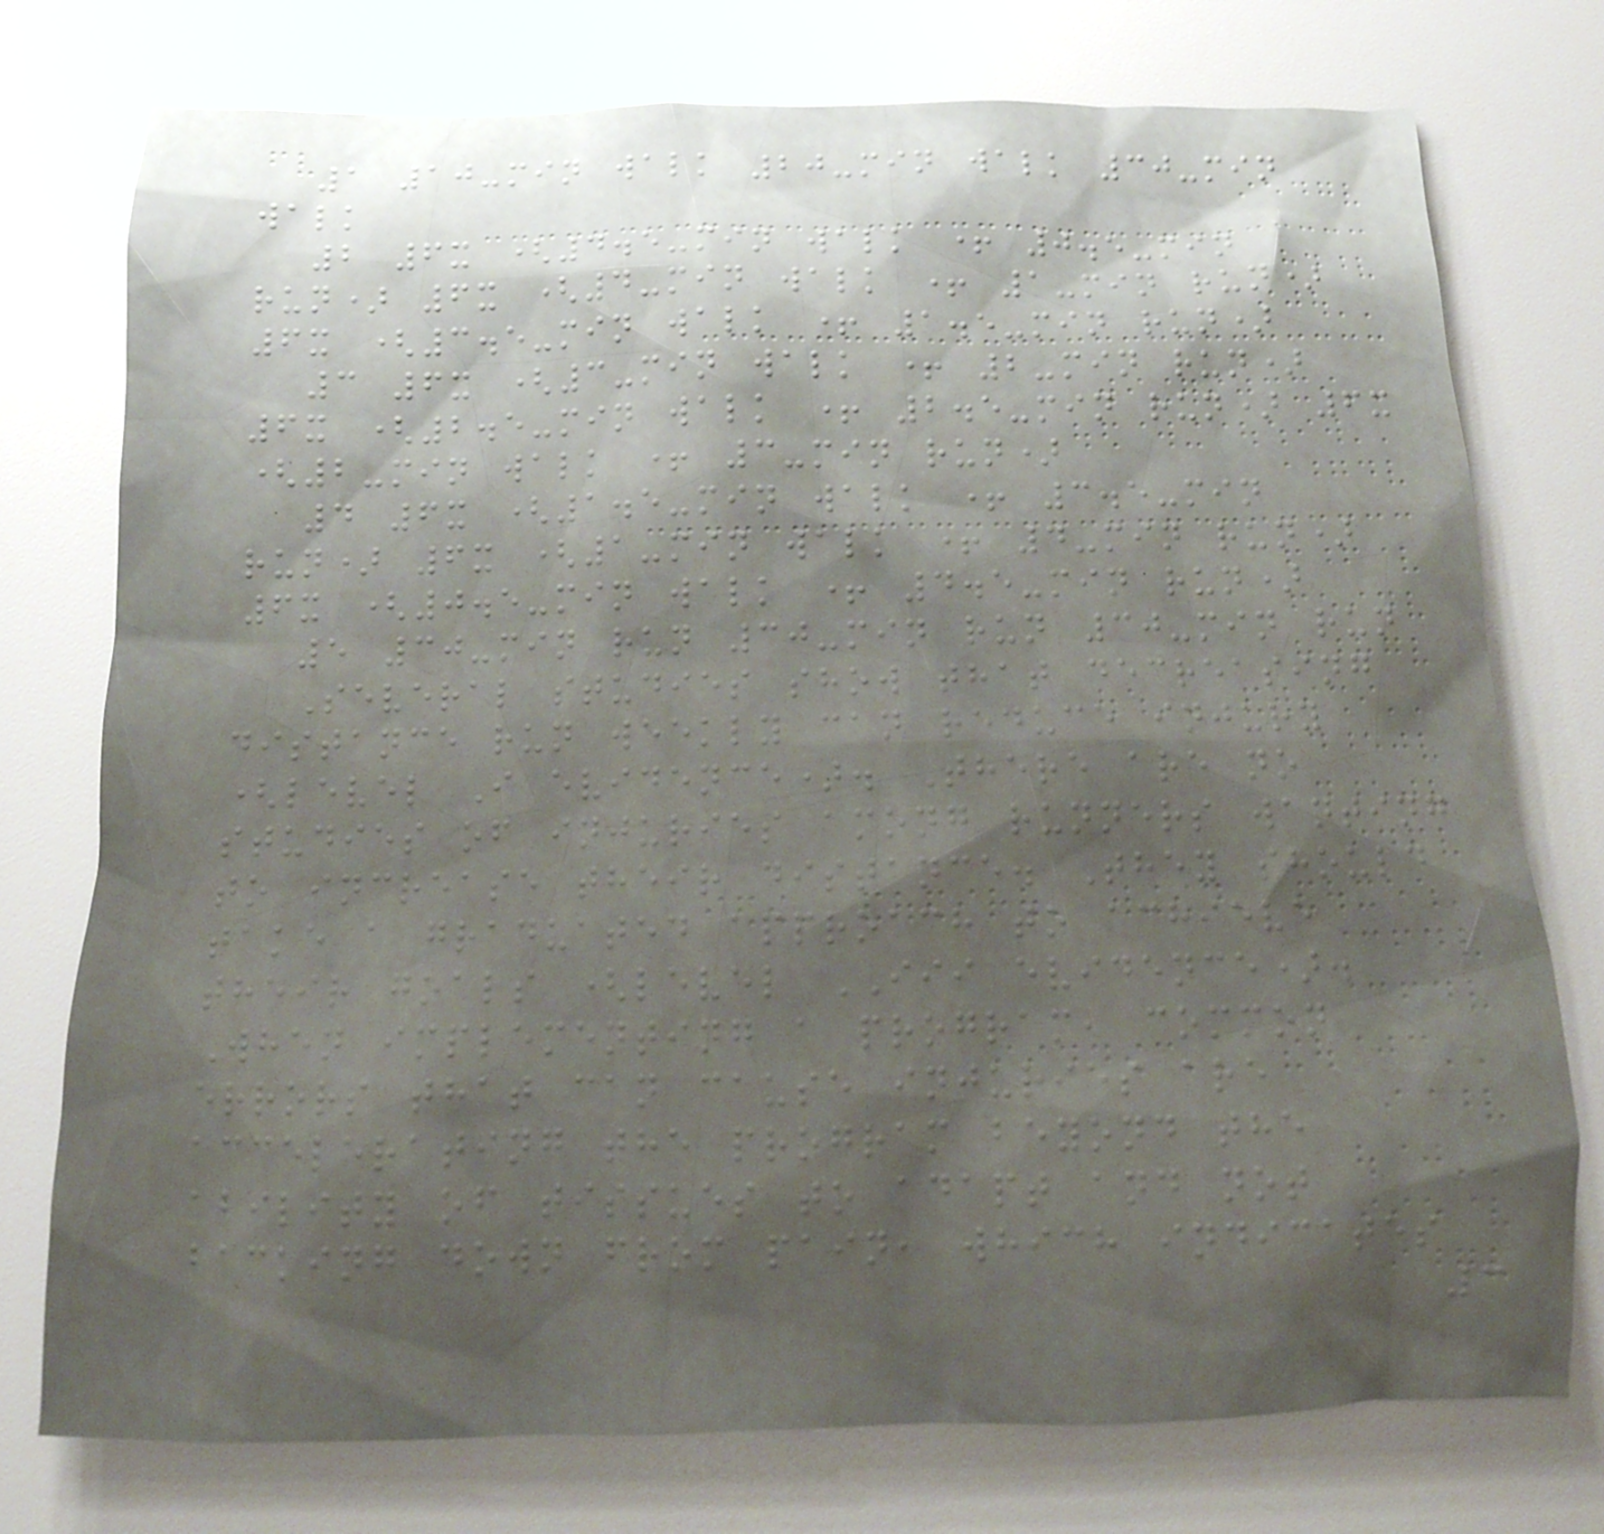1 10-min walk 20-min walk 30-min
walk
2 6x (4.5-min walk + 0.5-min
run) 6x (4-min walk + 1-min run)
6x (3.5-min walk + 1.5-min run)
3 6x (3-min walk + 2-min run)
6x (2.5-min walk + 2.5-min run) 6x
(2-min walk + 3-min run)
4 6x (1.5-min walk + 3.5-min
run) 6x (1-min walk + 4-min run)
6x (0.5-min walk + 4.5-min run)
5 30-min run 30-min run 30-min run
Several studies show that decreasing
distance run weekly can reduce injury
(level I evidence). There are no
studies of injuries among runners wanting
to increase their distance. They should
take a graduated approach to achieve
their goals (level III evidence).
When implementing a program, common
errors that can cause injuries are
accelerating the program beyond the
ability of tissues to adapt and not
backing down from pain, which indicates
3
